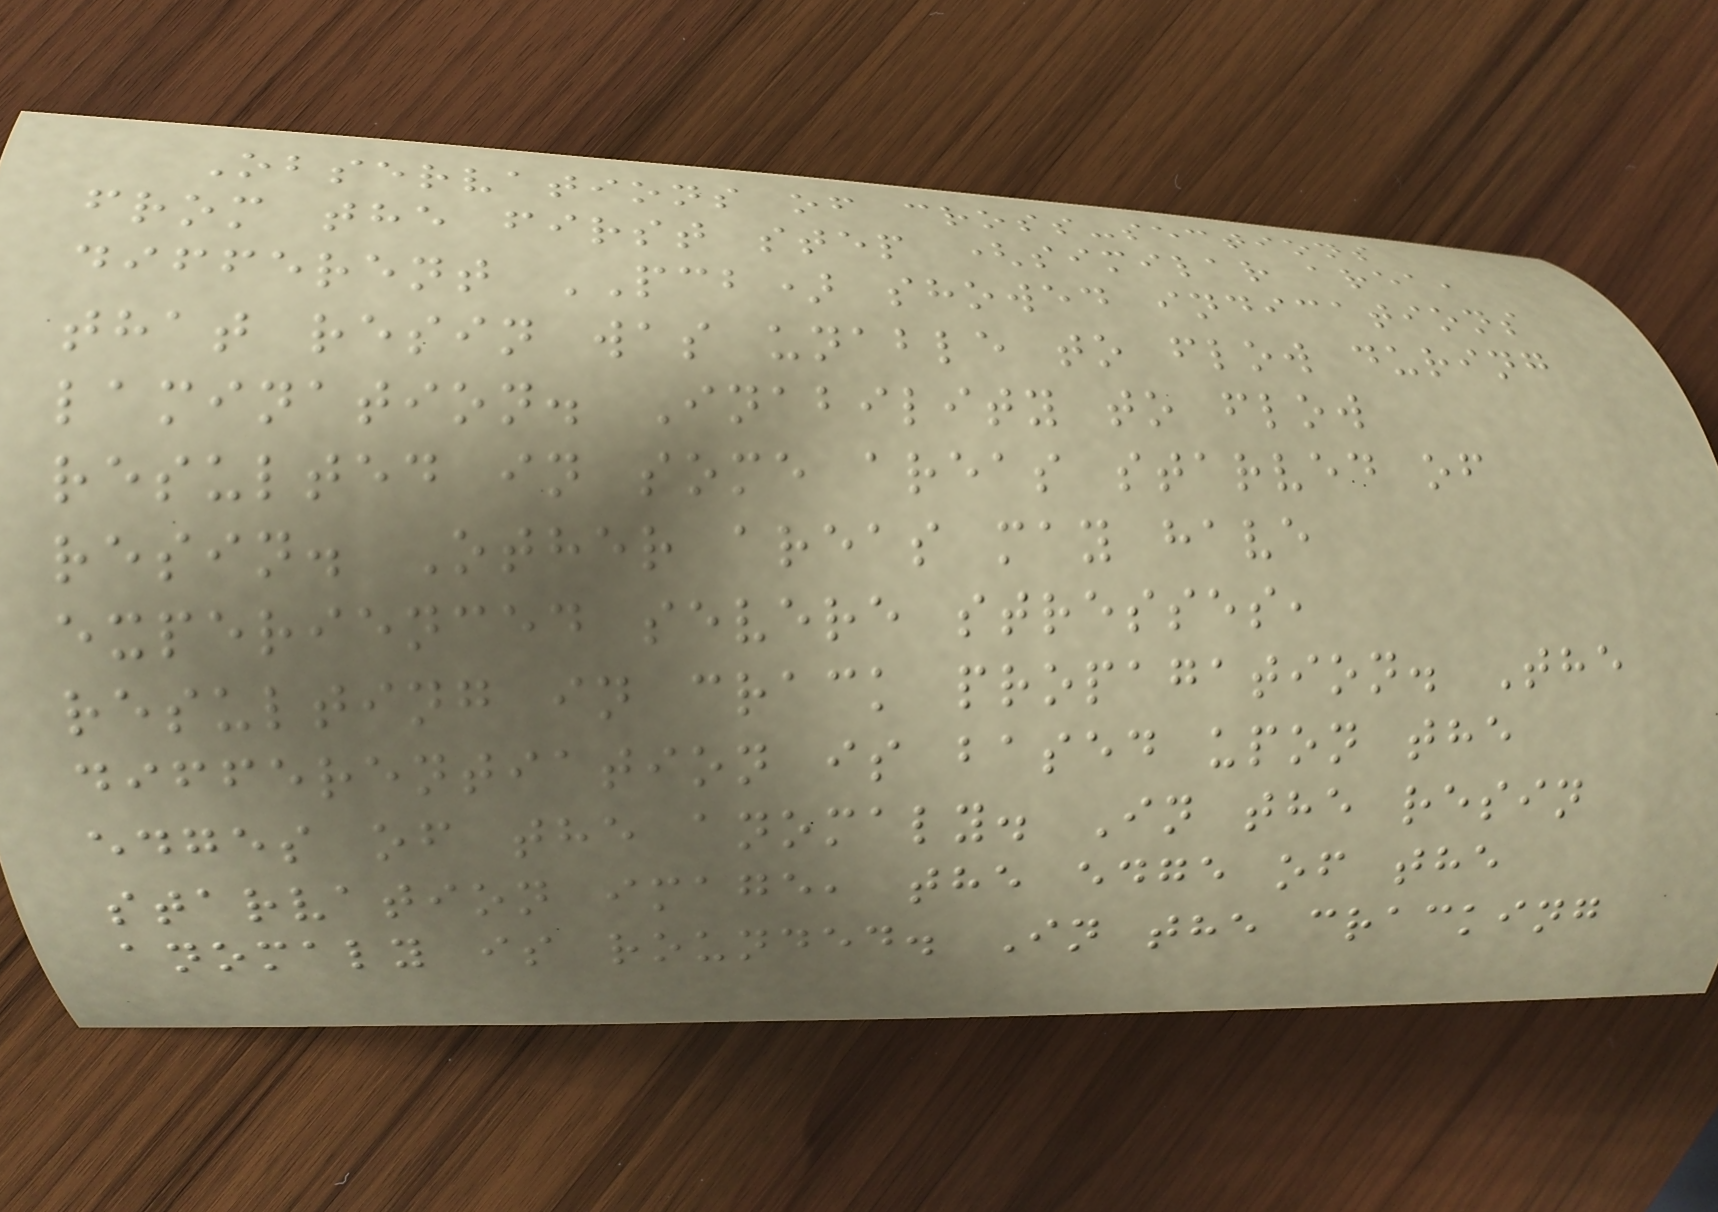Observations of cross-sections
from the first step (similar area,
different PCB) showed indications
that resin was unable to flow during
lamination. Inability to flow
resulted in some areas starved of
resin. Other areas may have
experienced severe stresses,
resulting in crack propagation. The
differentiation is based upon the
edges of the anomaly. In the resin
starvation image, the edge of the
anomaly is rounded. In the cracking
